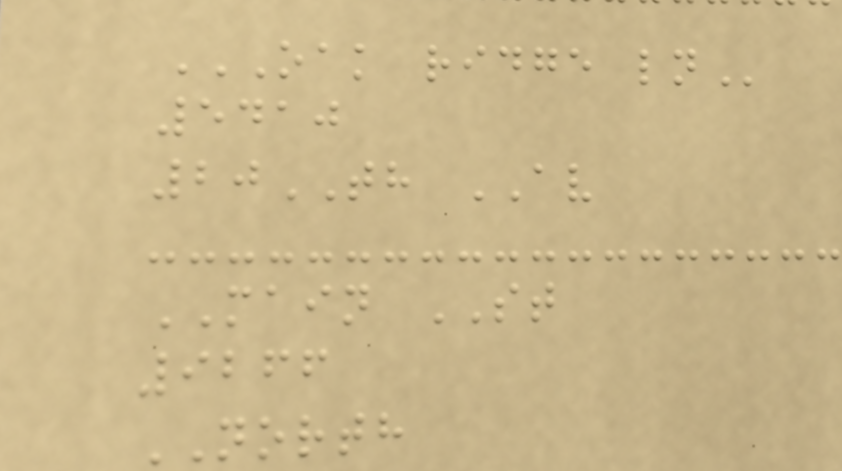OAK RIDGE LN
5410
20TH AV
MAIN ST
9266
NORTH
